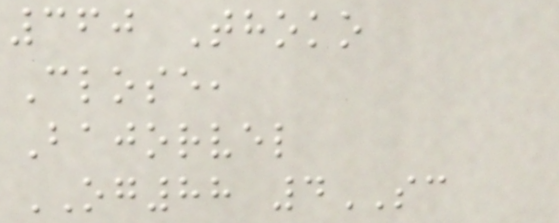360 Thoko
Close,
Bajorvel
OG88 4SC
